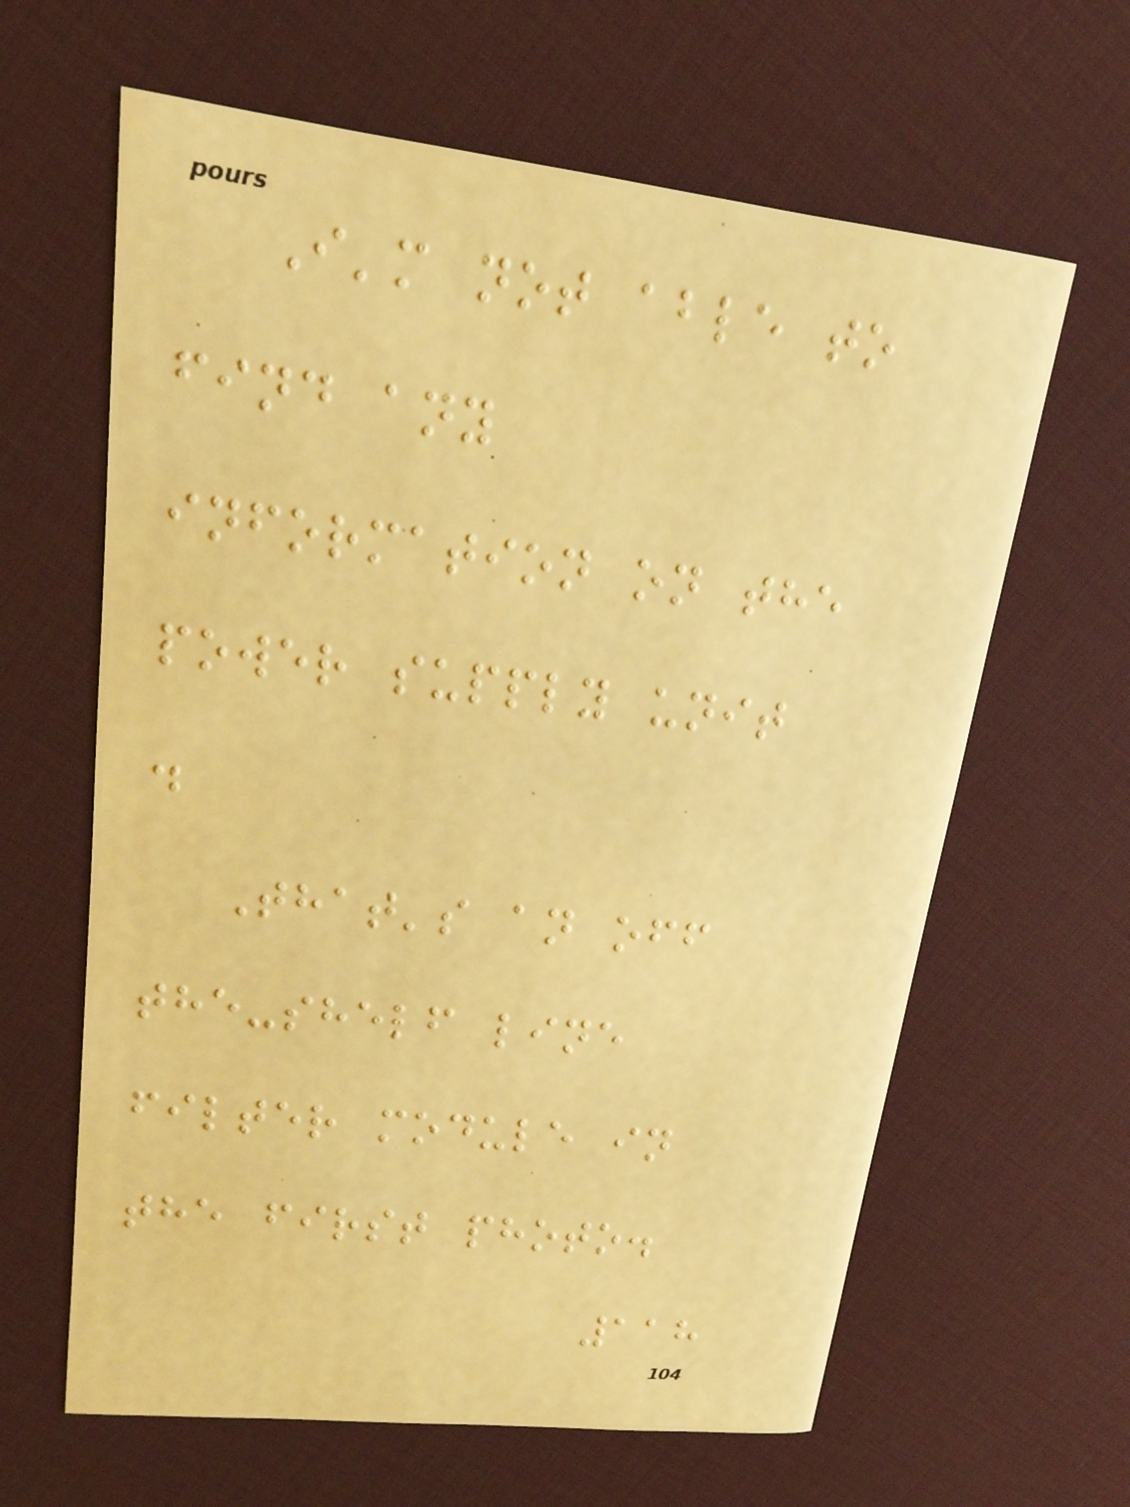I'm not able to
find any
information on the
power supply unit
.
That's an off
the-shelf line
filter module in
the first photo.
118
